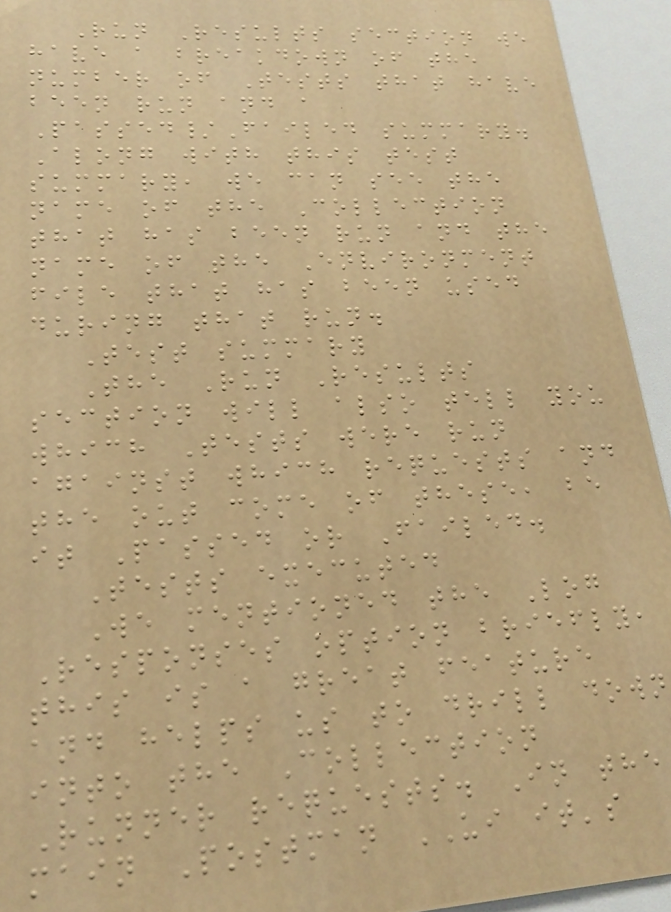Run Results section we
have a breakdown of the
number of Tests that have
been run and a
Passed/Failed summary.
Along with this test
summary, we can see the
name of the Collection
that has been run and the
name of the Environment
file that has been used
during that run.
Test summary
The Run Results
section will also tell you
which Tests were run
against which requests and
the out come of these, be
it Passed or Failed.
Tests executed
We mentioned the Log
Responses option briefly,
this is a great feature
and helps us to drill down
into the Collection
Runner requests. In the
main Postman UI it's
